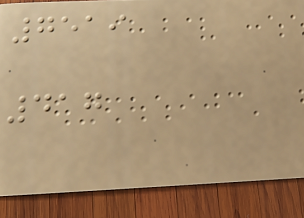7519
417
